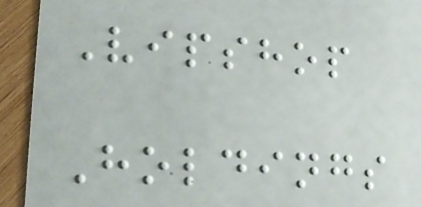Vipshop
Holdings
